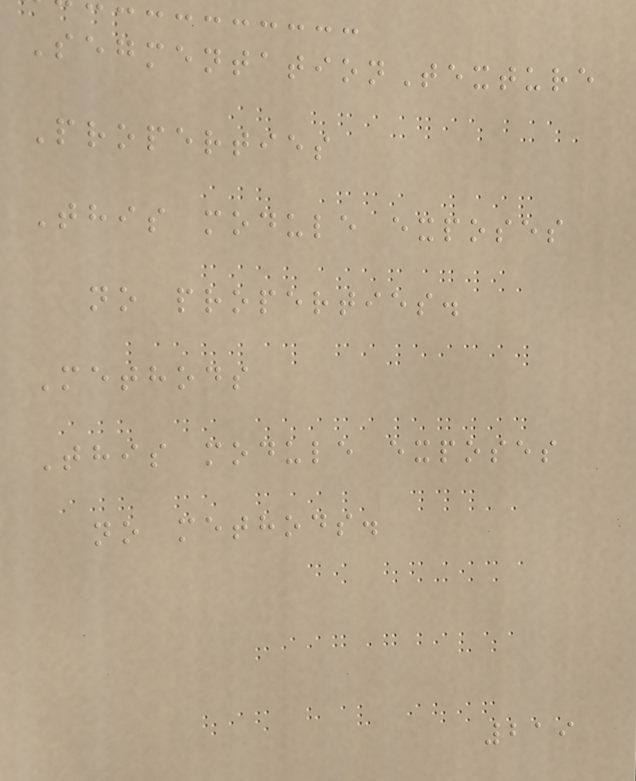SegmentationTexture
Properties
This module exposes
no properties.
Methods
This module exposes
no methods.
219
